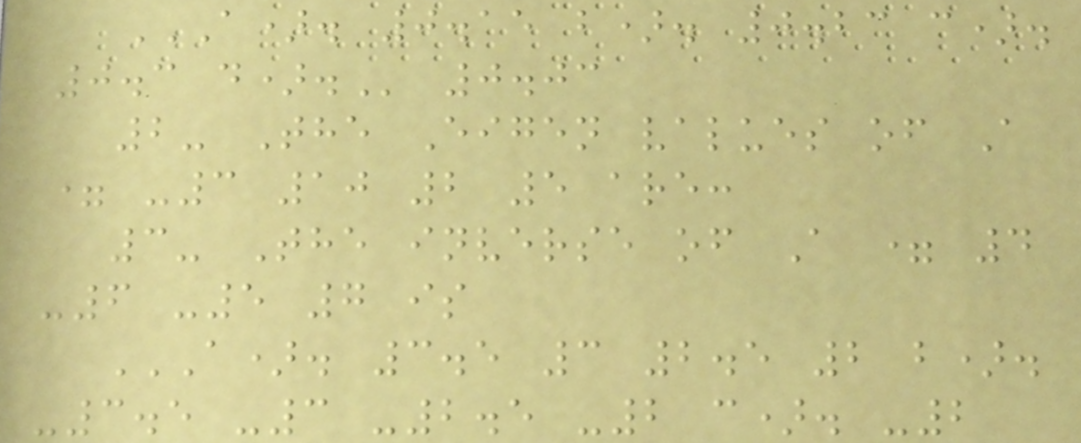A). 0.15 B). 0.23 C).
0.3 D). 0.03
2- The Eigen values of A
= -3 10 2 5 are:
3- The inverse of A = 4
-6 -5 7 is
A). 3.5 3 2.5 2 B).
-3.5 -3 -2.5 -2 C). -2
